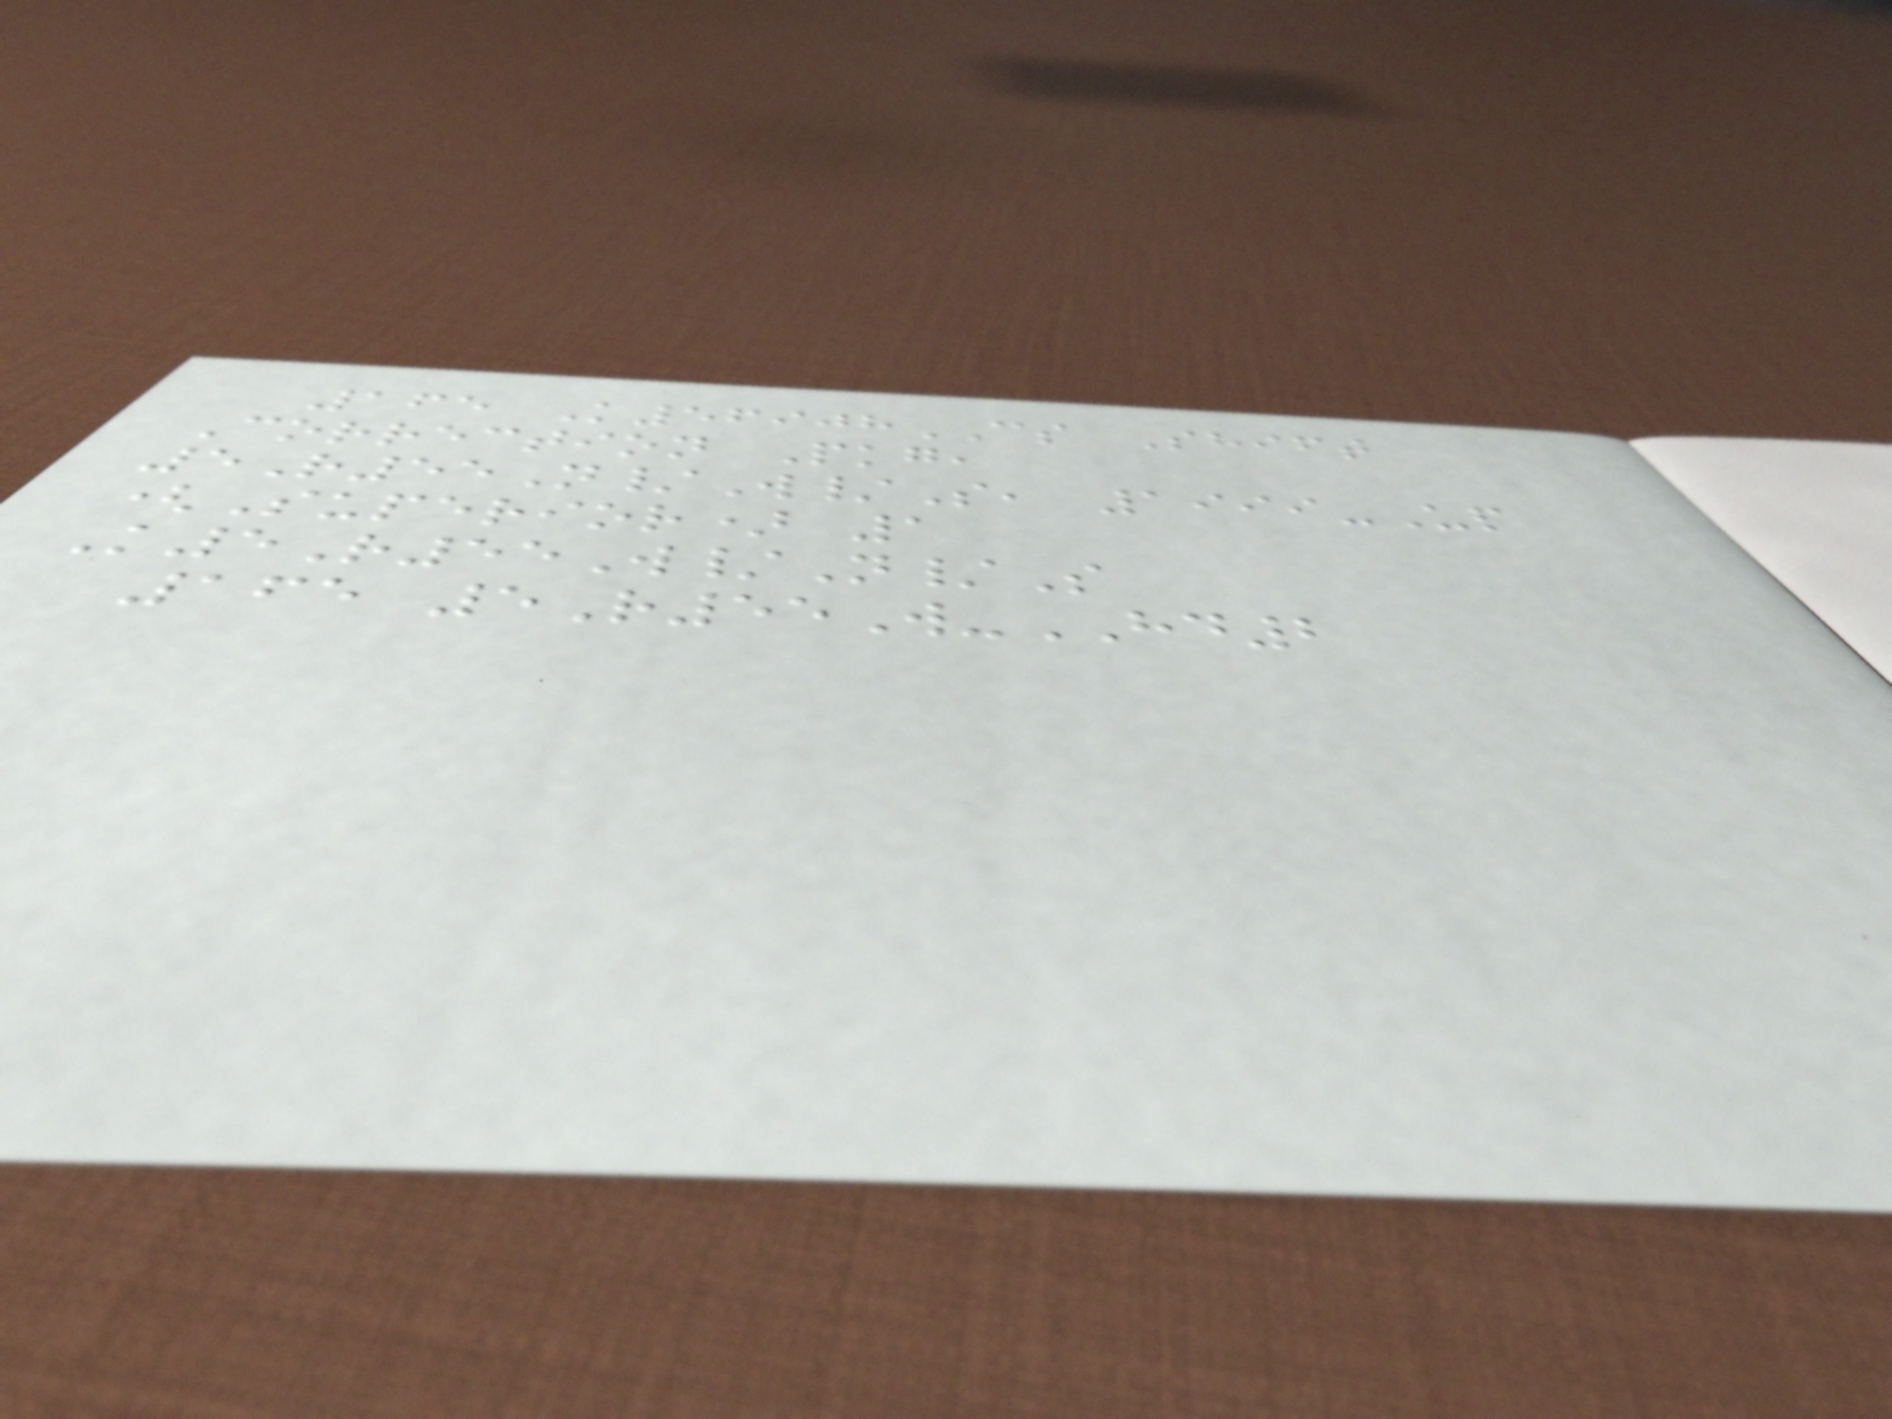165 K56908CS Shift
Correction Pkg,
5R55N/W/S, 1999-Up
(Superior) 1
K5R55W/N/S
165 5R55W-HD2
